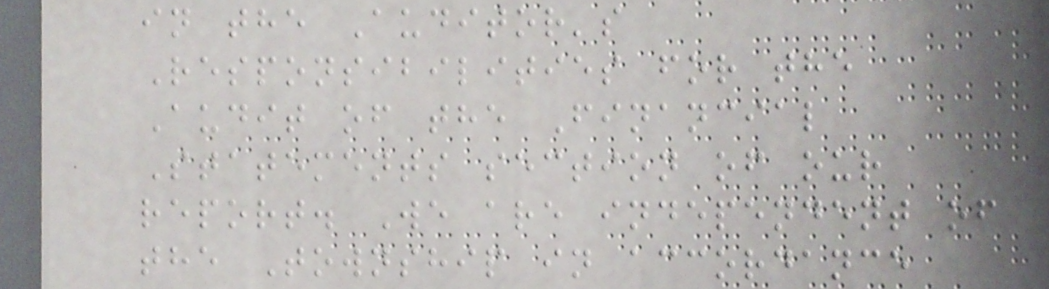in the Auditor's
Responsibilities for the
Audit of the Financial
Statements section of our
report. We are independent of
the Township in accordance
